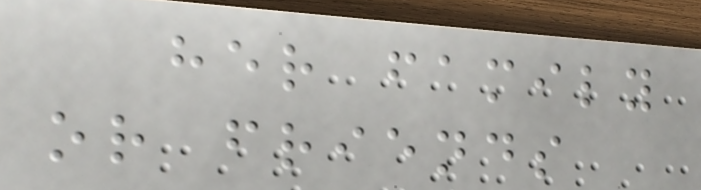her family
or friends
